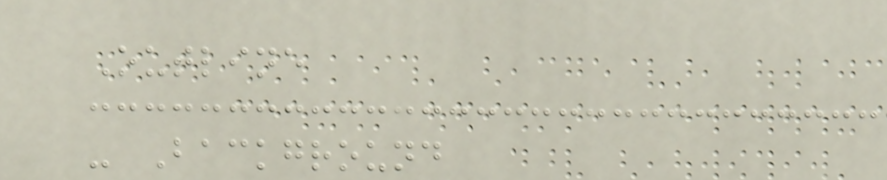Outline
- Background
